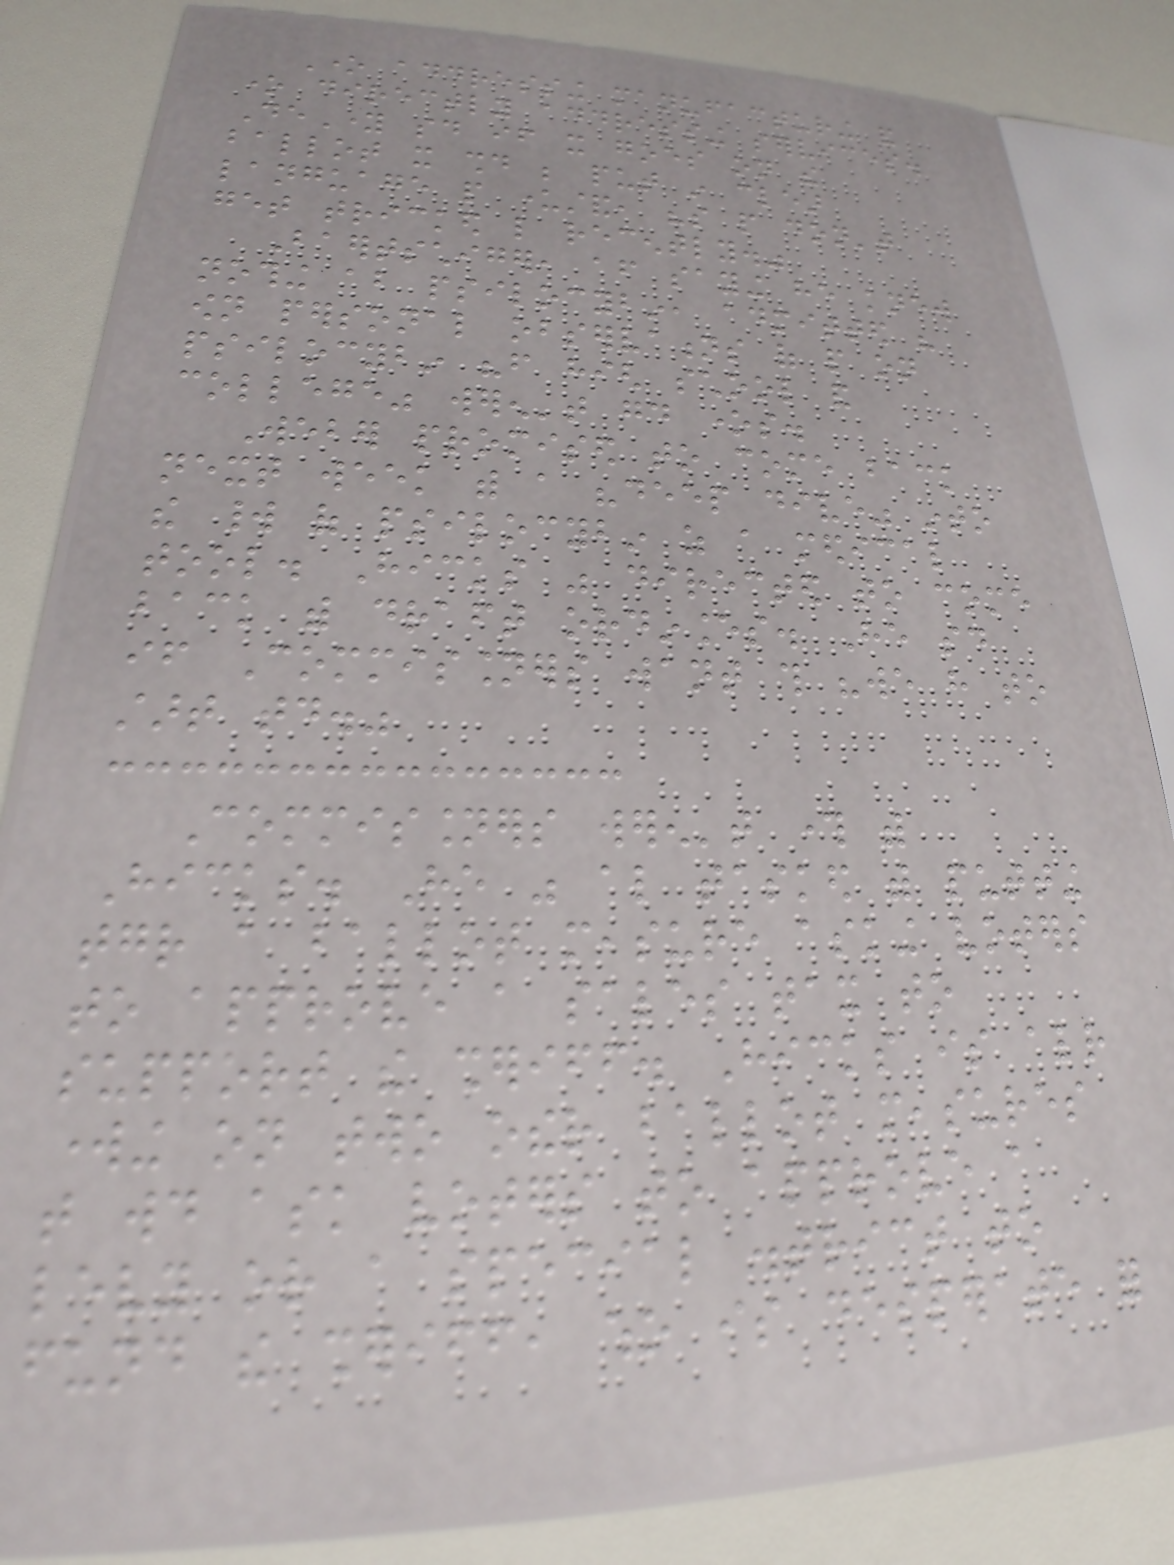One addressing manufacturing and
one directly addressing services.
DeYoung said if it goes on the
ballot it should be put in clear
language people understand, "so people don't
get tricked like recently."
Baertschiger, after saying he knew
nothing about psilocybin, admitted his
own personal observations of people on
psilocybin "from high school and
college" weren't good ones.
Weber promised to come back
next week with a "deep dive" into
the world of psilocybin as a medical
tool. Hicks was directed to come
back with draft ordinances. He said
if Commissioners want this "we have to
start today."
Commissioners weren't through with
Hicks. He was also tasked with putting
together a ballot measure asking voters
to approve a sales tax to
support the sheriff. Hicks is already
working on two other ballot measures
that would ask voters to approve a
levy or a special district to
fund the sheriff, who is desperate for
